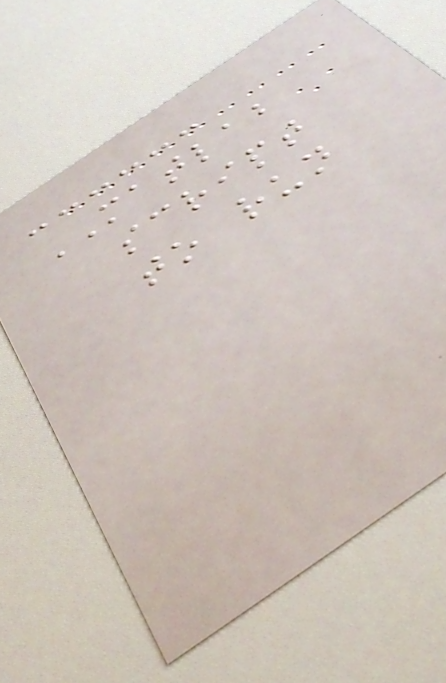MATLAB
script
to run
